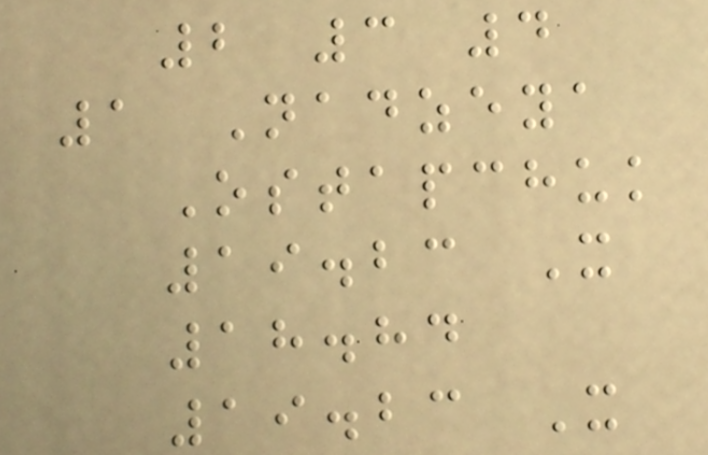2 3 4
1 Nadzeya
Ostapchuk
19.23 X
18.84
19.23 X
